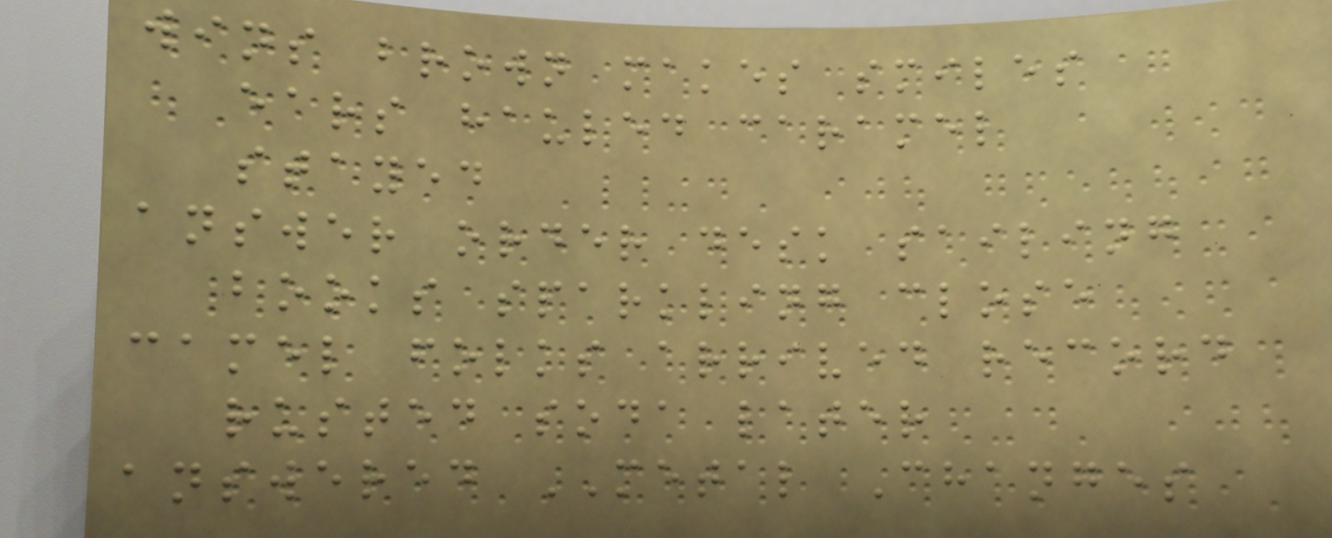wins brown makes smiles
ears hauled caramel
stayed
answer order desk sailing
books sparkling close
camel folks arrived record
rusted soda later
answered METAL Changes
